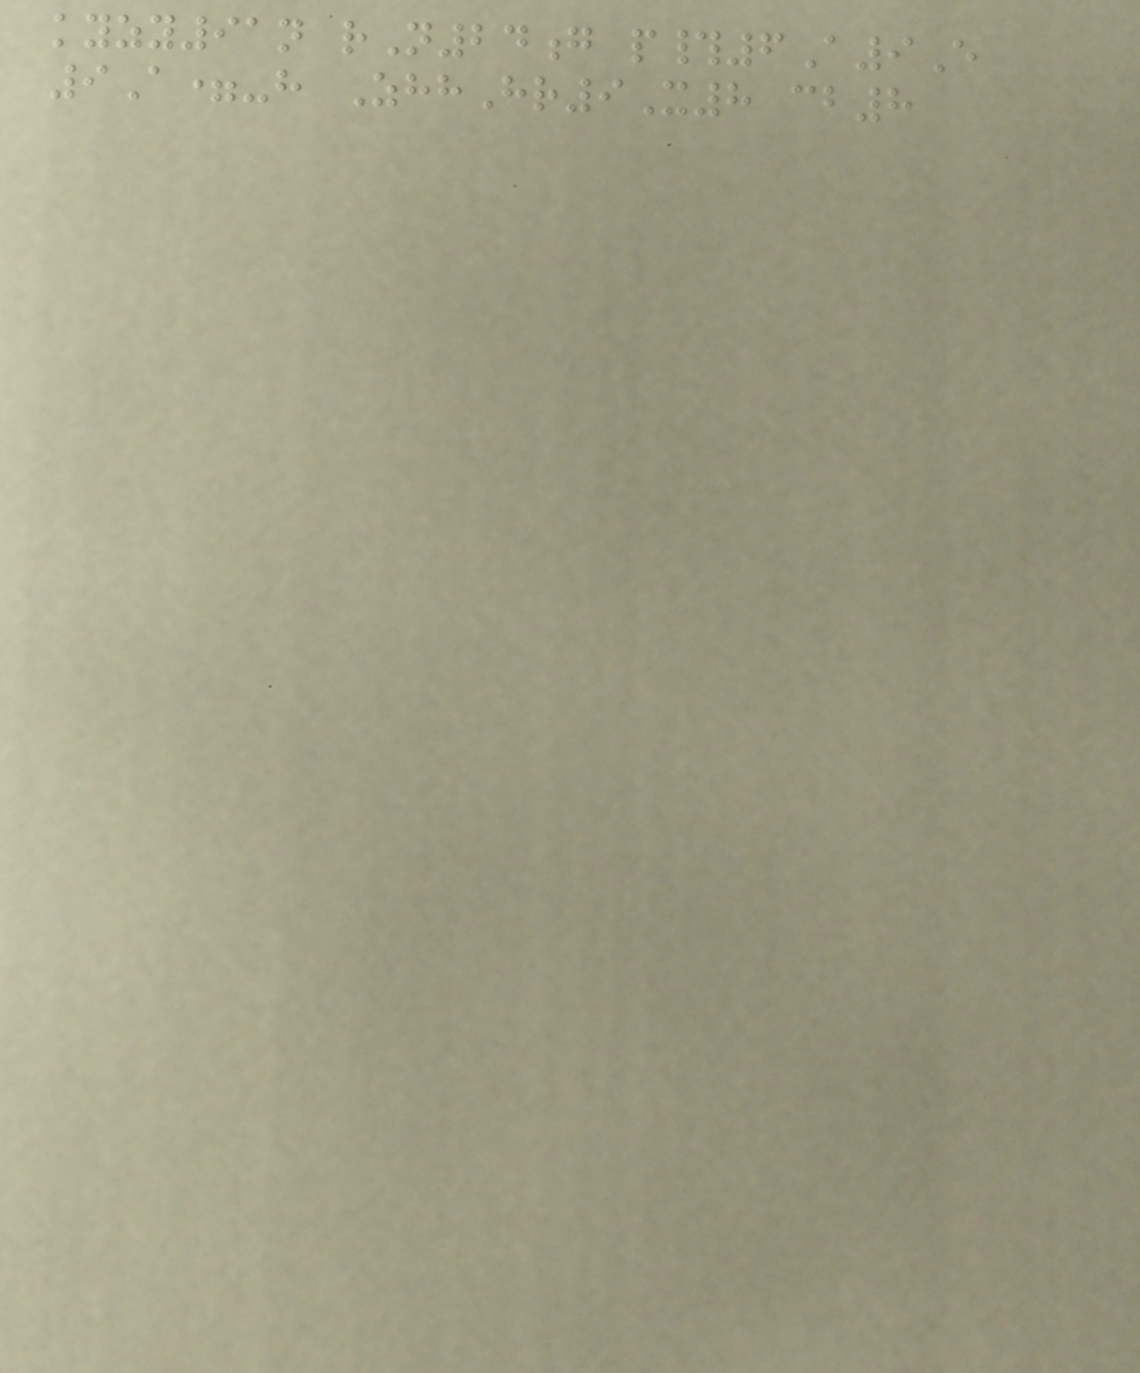kyzy91n rN24g p#6A9E
9A=-h ZhhHr9X8 cb8
